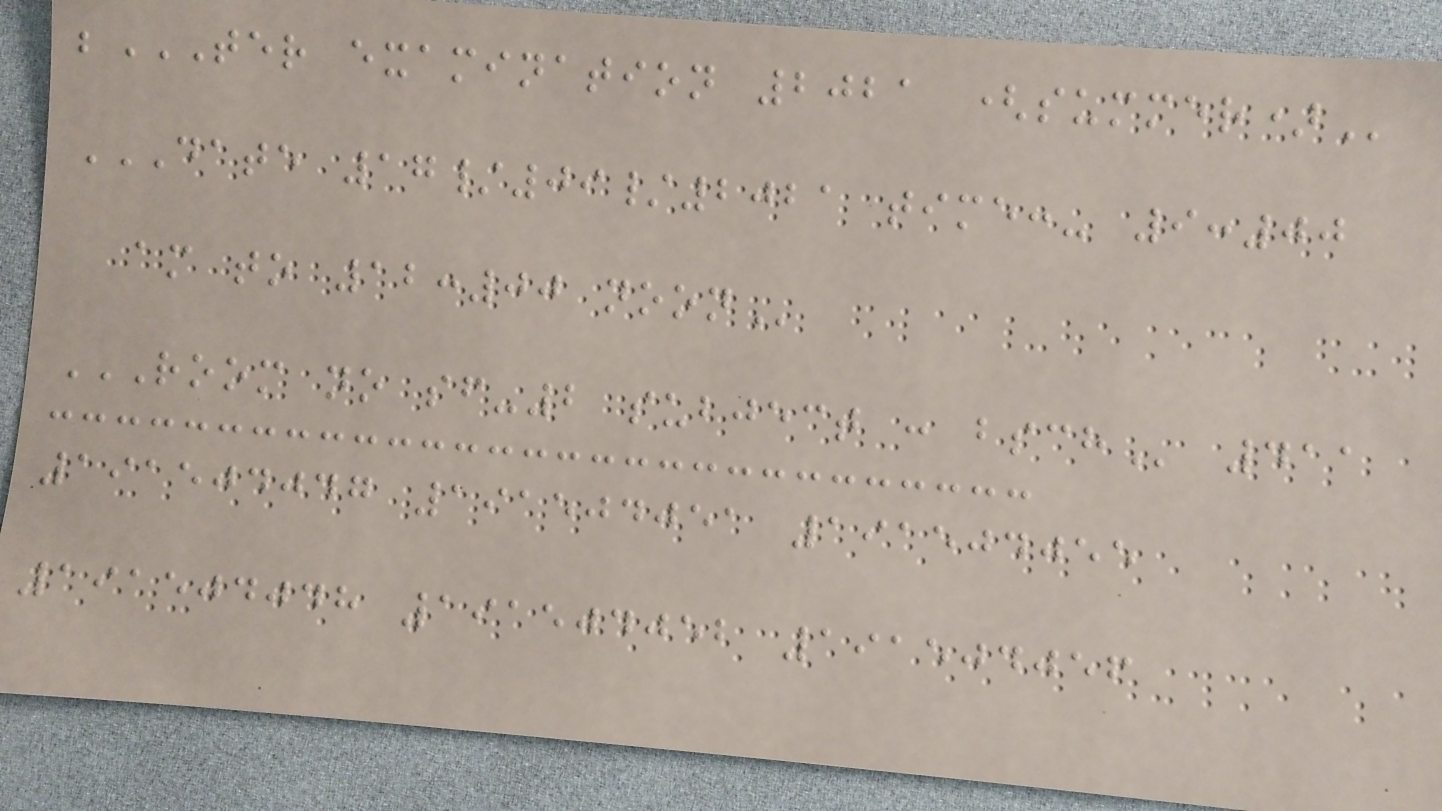;TER EXAMINATION 2021 (SUMMER)
DATE 17/09/2021 TIME:- 9:00
AM TO 12:00 NOON
ROOM NO SF-2 SUBJECT : BSCH 411
191504047 191504051 191504055
191504048 191504052 191504056
